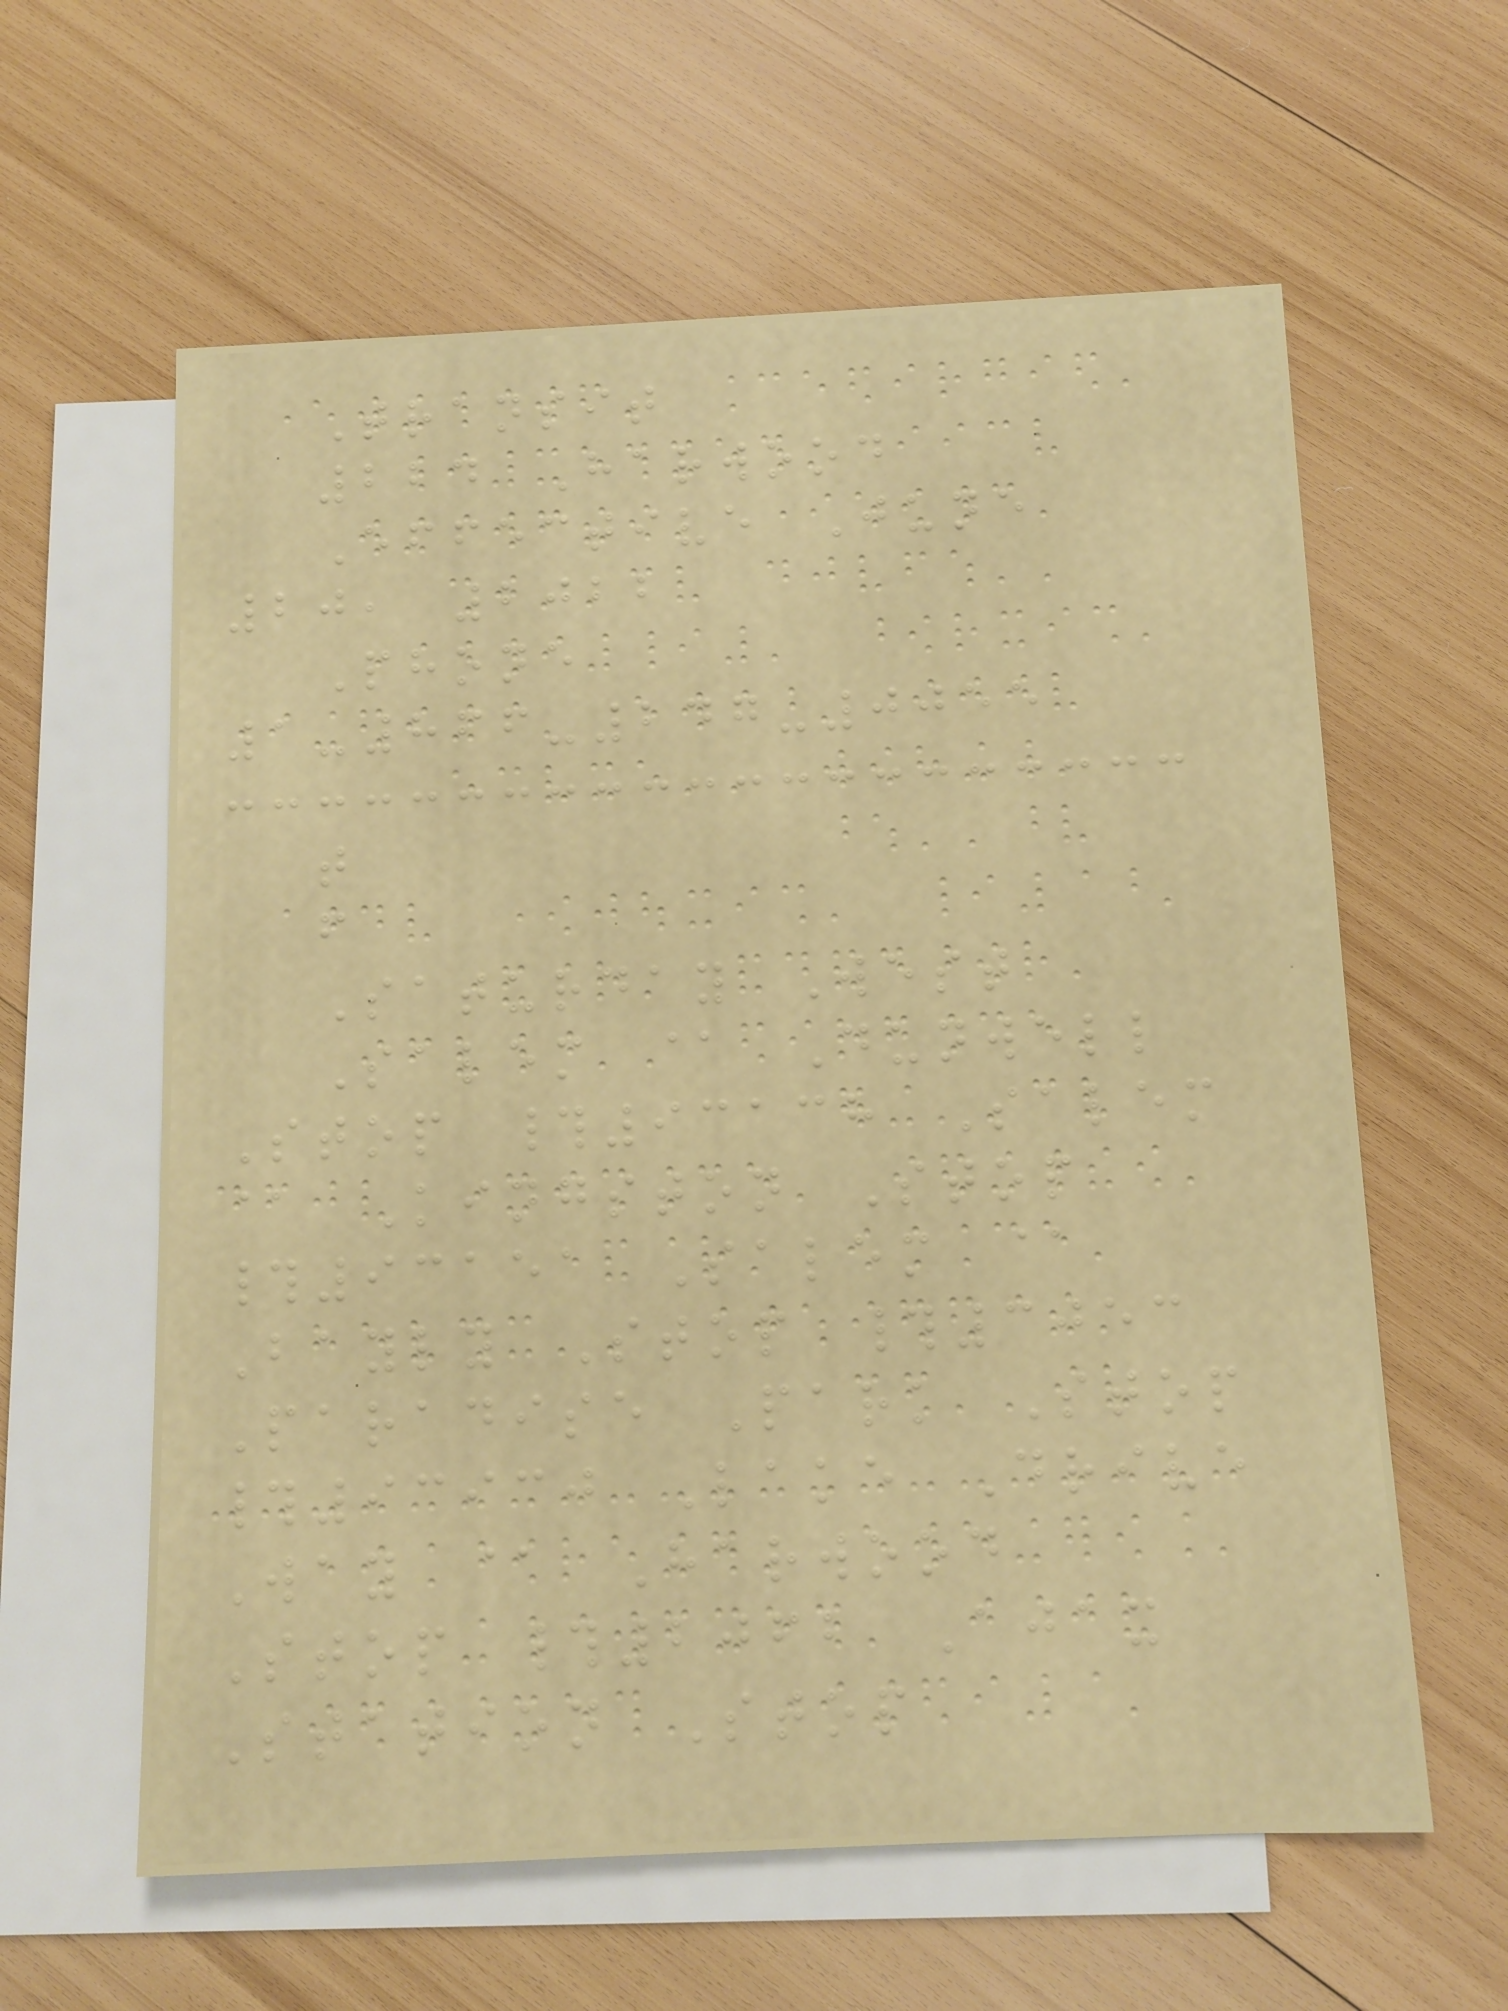Transit
224 Harwood
Effective June
20, 2022
Phone
1-866-247-0055
t
f
Saturday West
Salem @ Dunwell
Stop #93138 Salem
@ Kingston Stop
#93151 Salem @
Bayly Stop #3053
Paradise Park Stop
#93930 Lake Drive
Way @ Harwood
Stop #2062 Ajax
Station Stop
